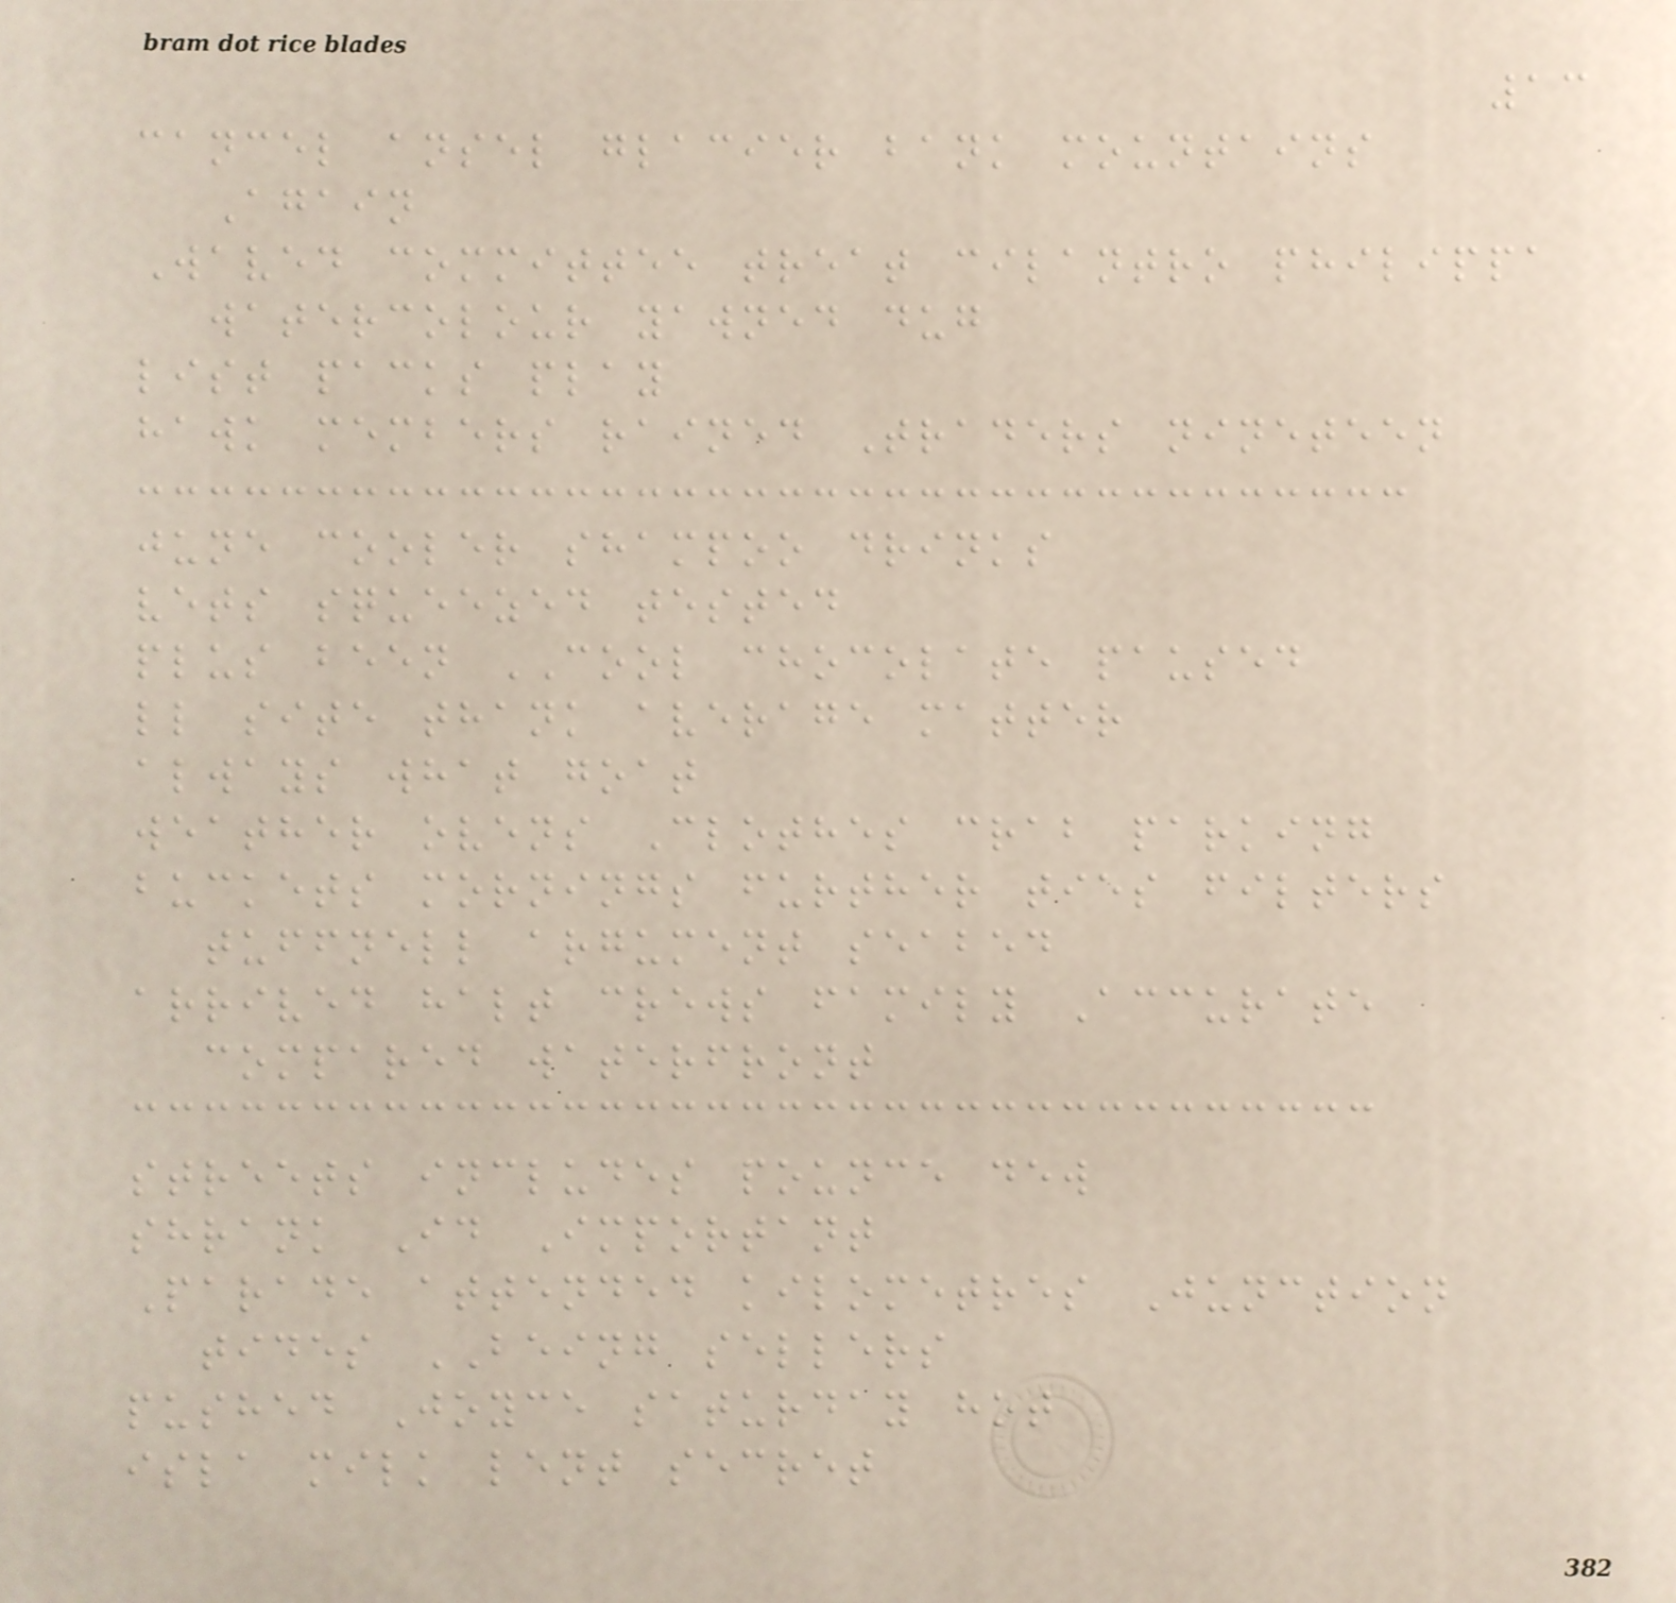13
cancel ansel glacier bank mountains
Again
Waved committee treat cilantro philippa
watercolour yawned dug
list packs play
hawk members rained Traders nineteen
june cooler shampoo drinks
vets squeezed tested
plus been COOL chocolate paused
ll site thank average matter
always what goat
weather ovens Clothes crab parking
buckets mornings further ties filters
tuffnell argument seabed
arrived halt crews family Accurate
compared waterfront
streets includes pounce dew
shrank Id Important
Parade attended kilometres Junction
tides BEING sellers
pushed Joyce saturday hot
isla milk lent secret
